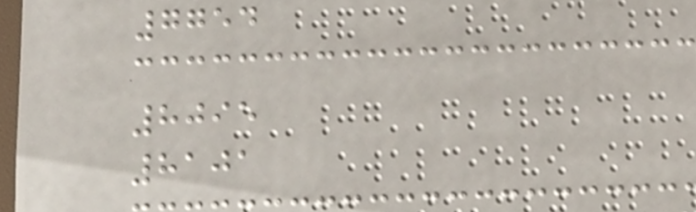7754
8095
8101
